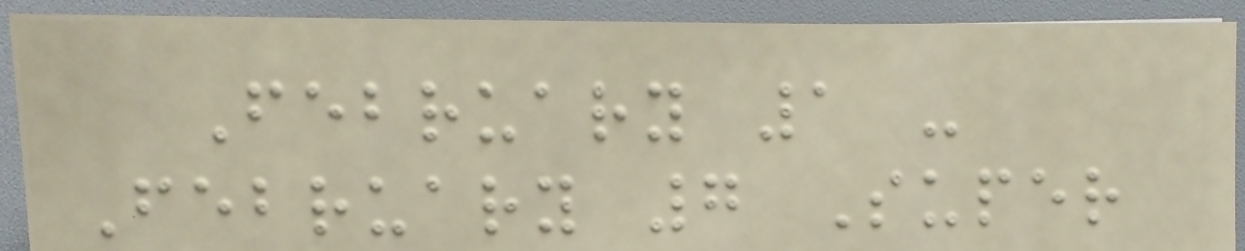February 1 -
February 7 Super
